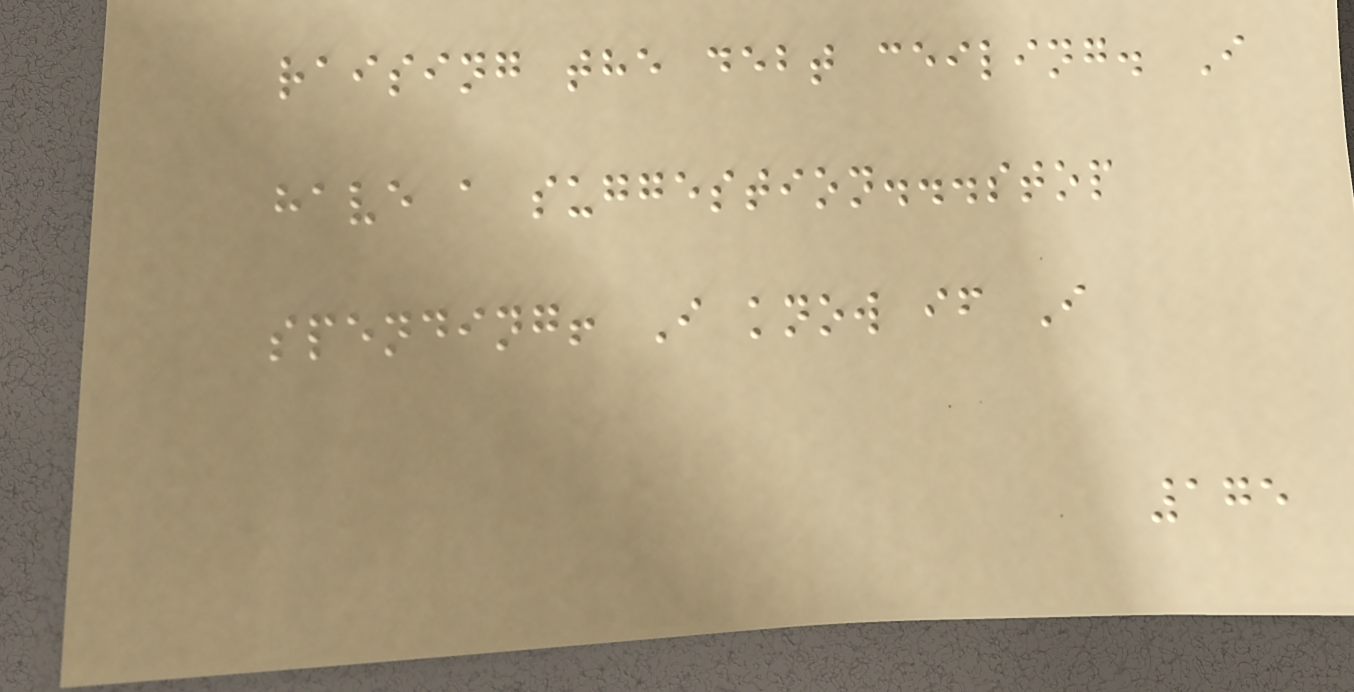raising the debt ceiling. I
have a suggestion...stop
spending! I know if I
175
